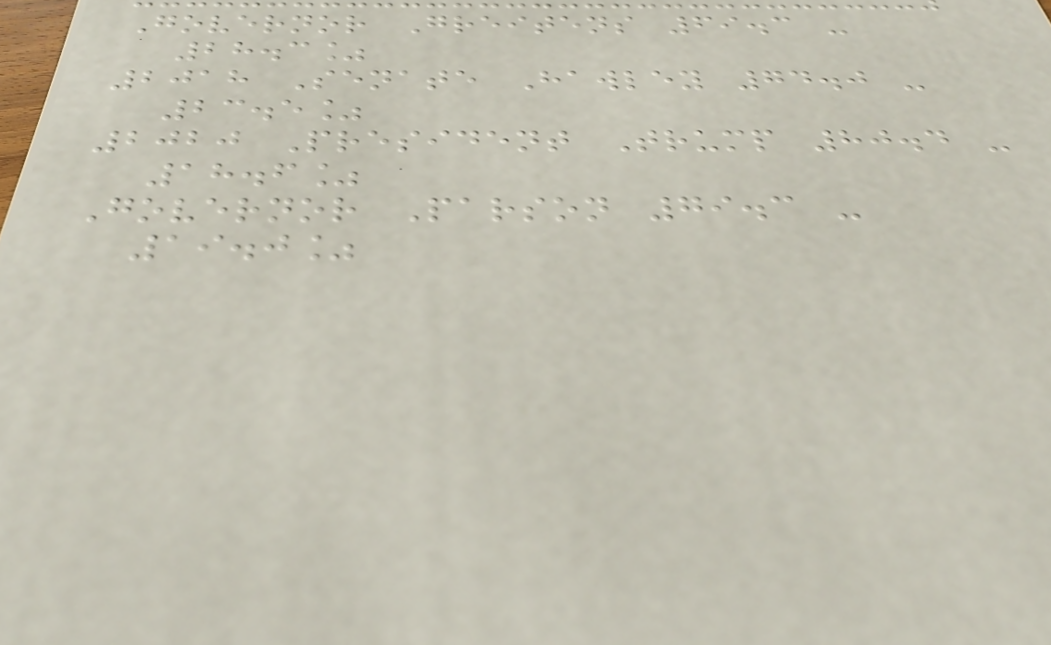Governor Greitens 69.3 -
28.3%
2018 Senate Hawley 74.0 -
23.5%
2020 President Trump 80.4 -
18.6%
Governor Parson 79.3 -
19.0%
